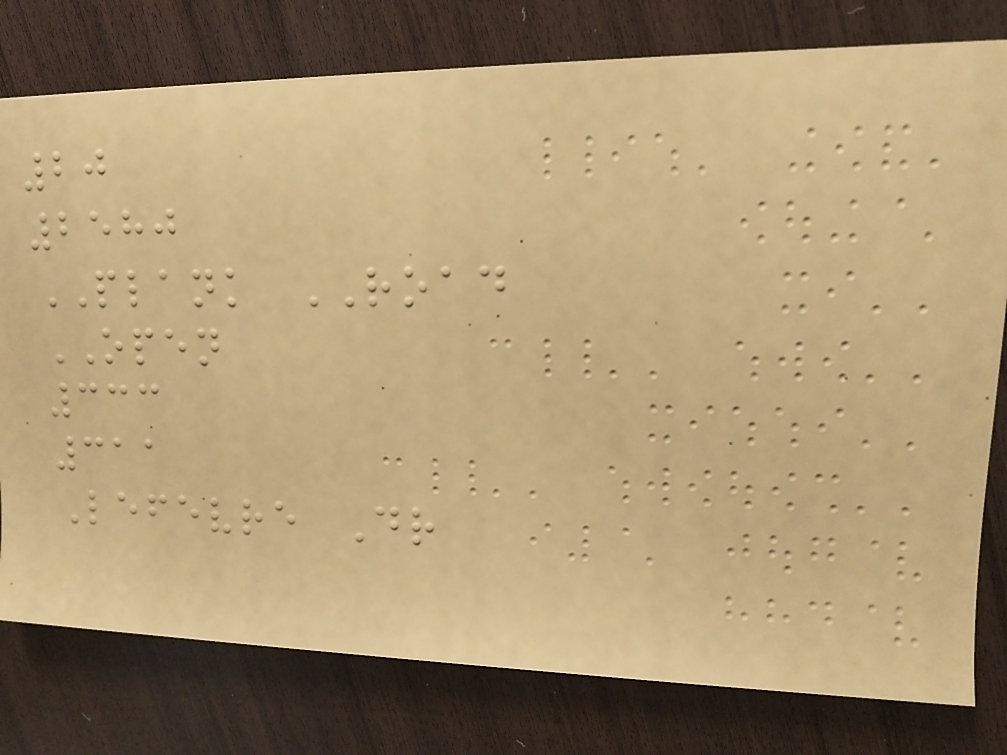20
2580
PLANK ROAD
OPEN
333
311
Lefevre Dr
